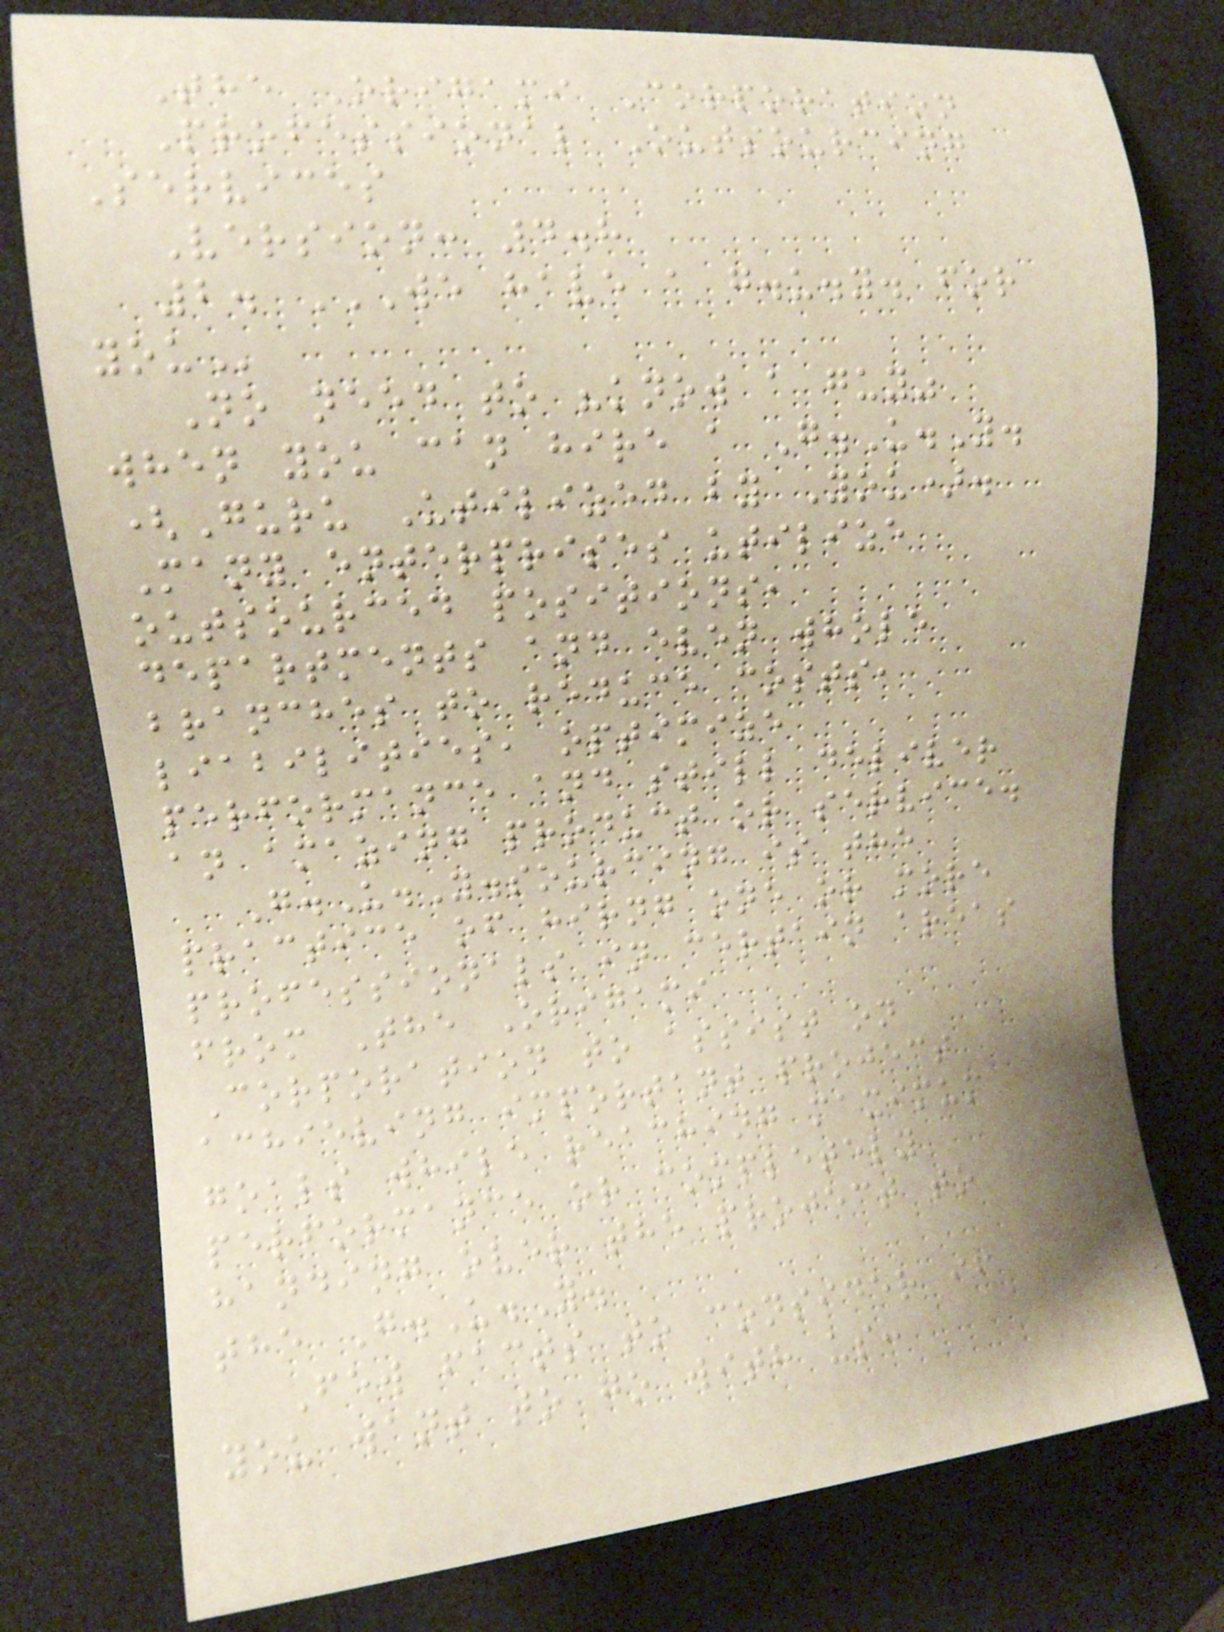The Origami Corporation
Professional Outsourcing
Services
Version: 4.8
2. WE HAVE A G.U.Y. FOR
YOU
No need to "know a guy"
when you can hire a G.U.Y.
(Guru Utilized by You).
Many enterprises utilize
outsourced positions,
departments and even whole
branches to reduce costs,
liabilities, optimize
performance and still deliver
an amazing product or service.
G.U.Y.sourcing is the
practice of hirng one or more
professionals in certain areas
from The Origami
Corporation to assist on
achieving important project
goals while reaching maximum
performance or completely
handing over the project to
the G.U.Y.
Few facts to consider if
you want to go with us:
